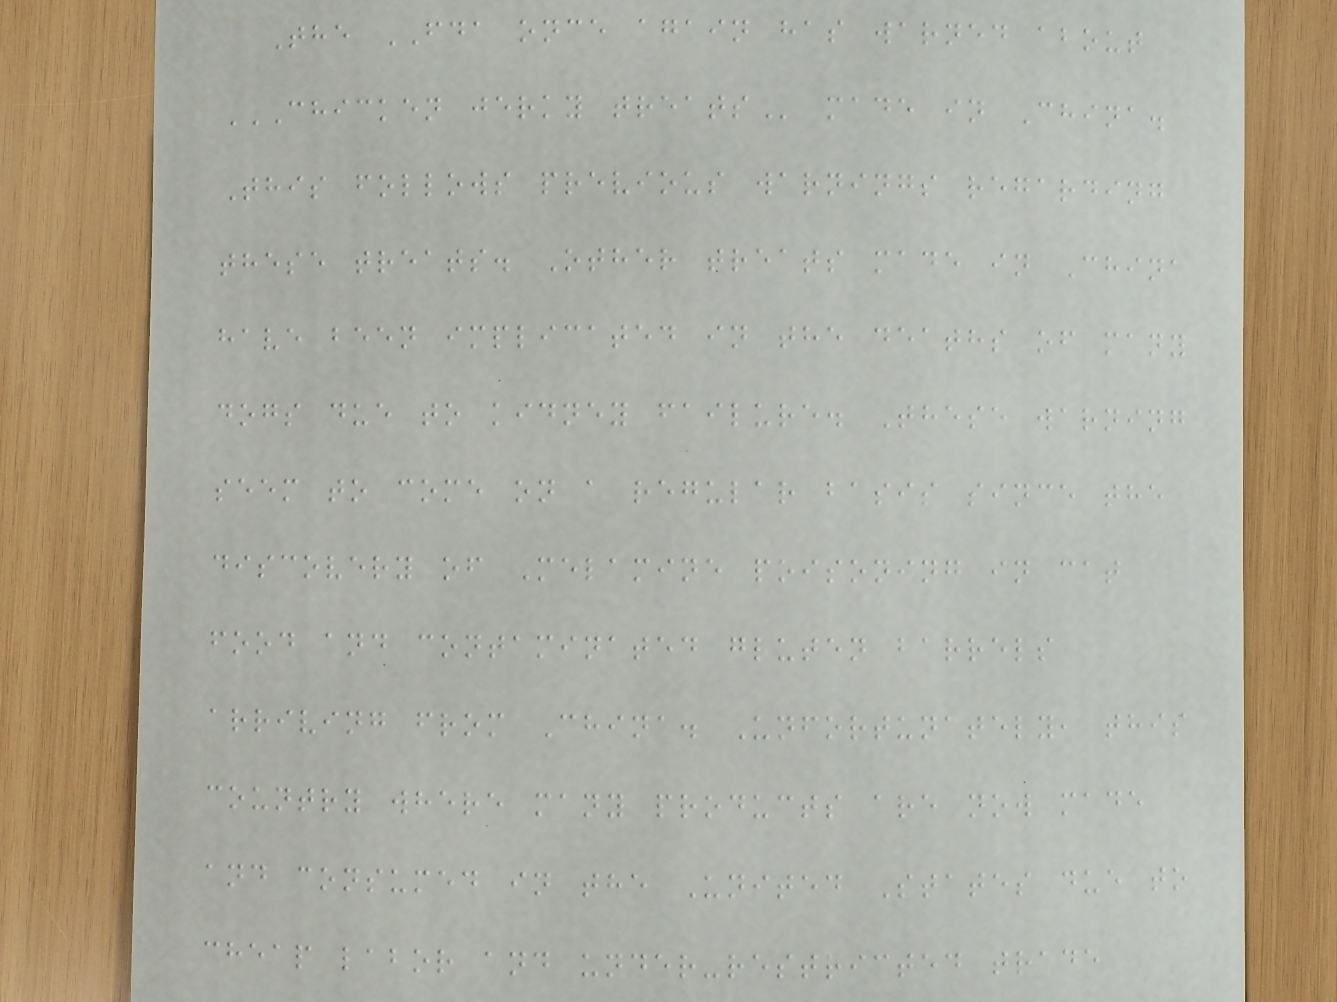The FDA once again has warned about
CHICKEN JERKY TREATS made in China.
This follows previous warnings regarding
these treats. Other treats made in China
have been implicated in the deaths of many
dogs due to kidney failure. These warning
seem to come on a regular basis since the
discovery of Melamine poisoning in cat
food and contaminated gluten barrels
arriving from China. Unfortunately, this
country where many products are now made
and consumed in the United States due to
cheap labor and under-restricted trade
